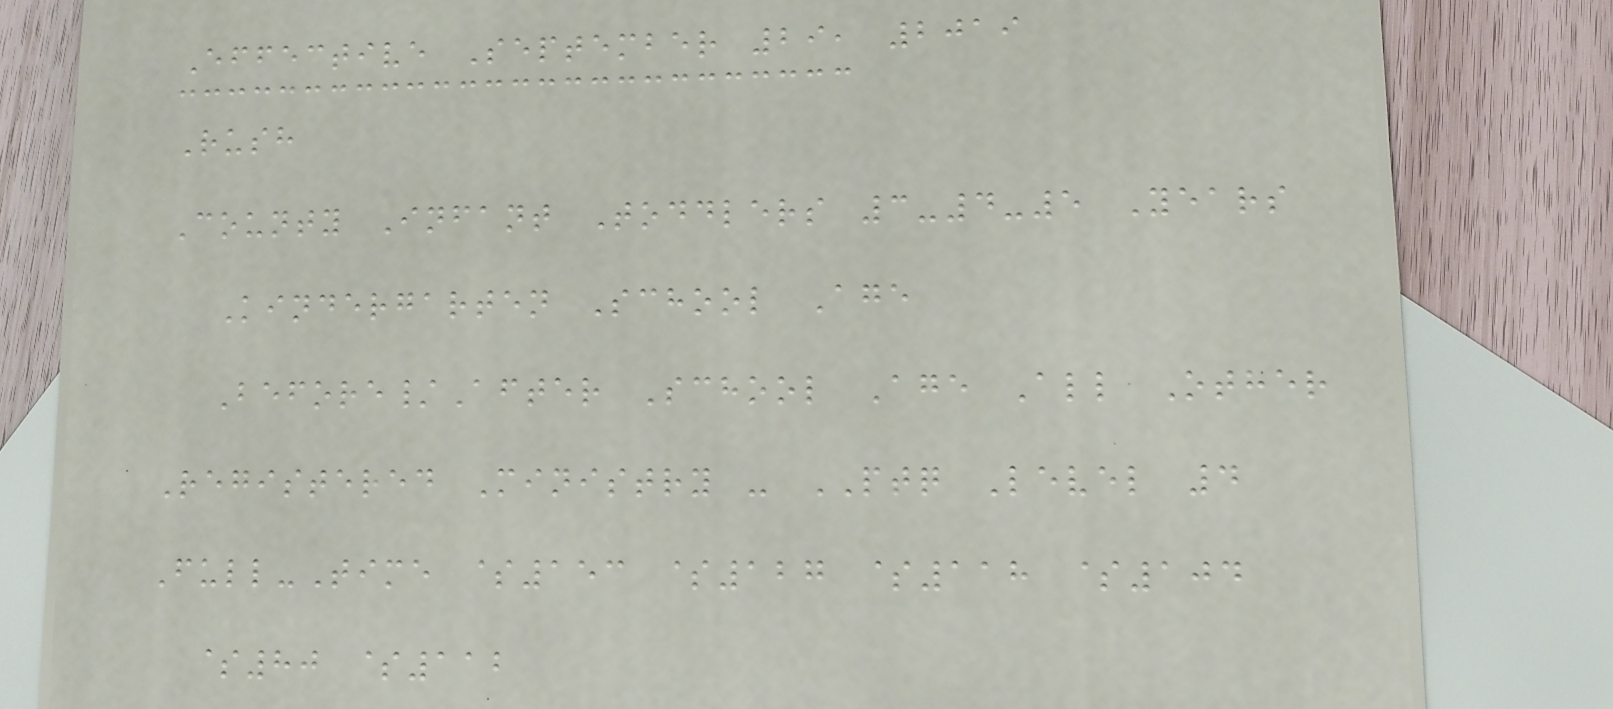Effective September 29, 2019
Rush
County Infant Toddlers 3-4-5 Years
Kindergarten School Age
Before/After School Age All Other
Registered Ministry - PTQ Level 4
Full-Time $153 $127 $118 $104
$80 $112
